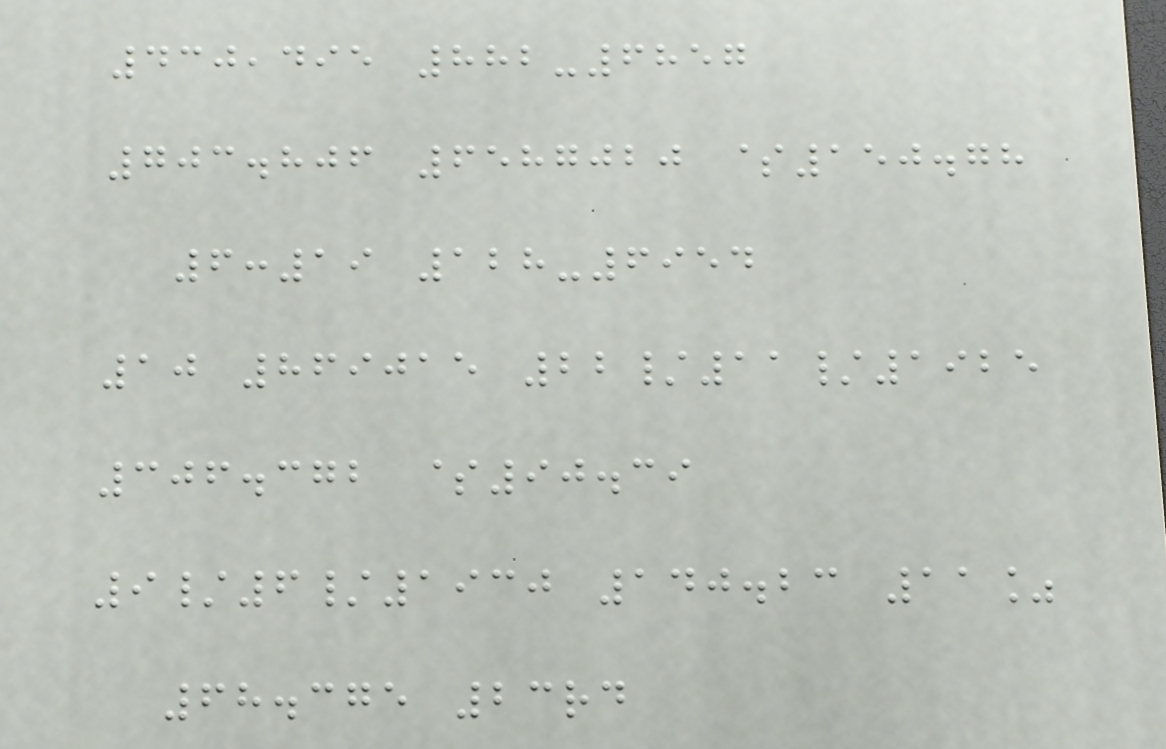430,495 882-6857
703.806 6587020 $150.78
6:19 128-6954
10 869015 22/11/1925
306.372 $90.39
9/6/1930 140.23 11%
68.375 23rd
